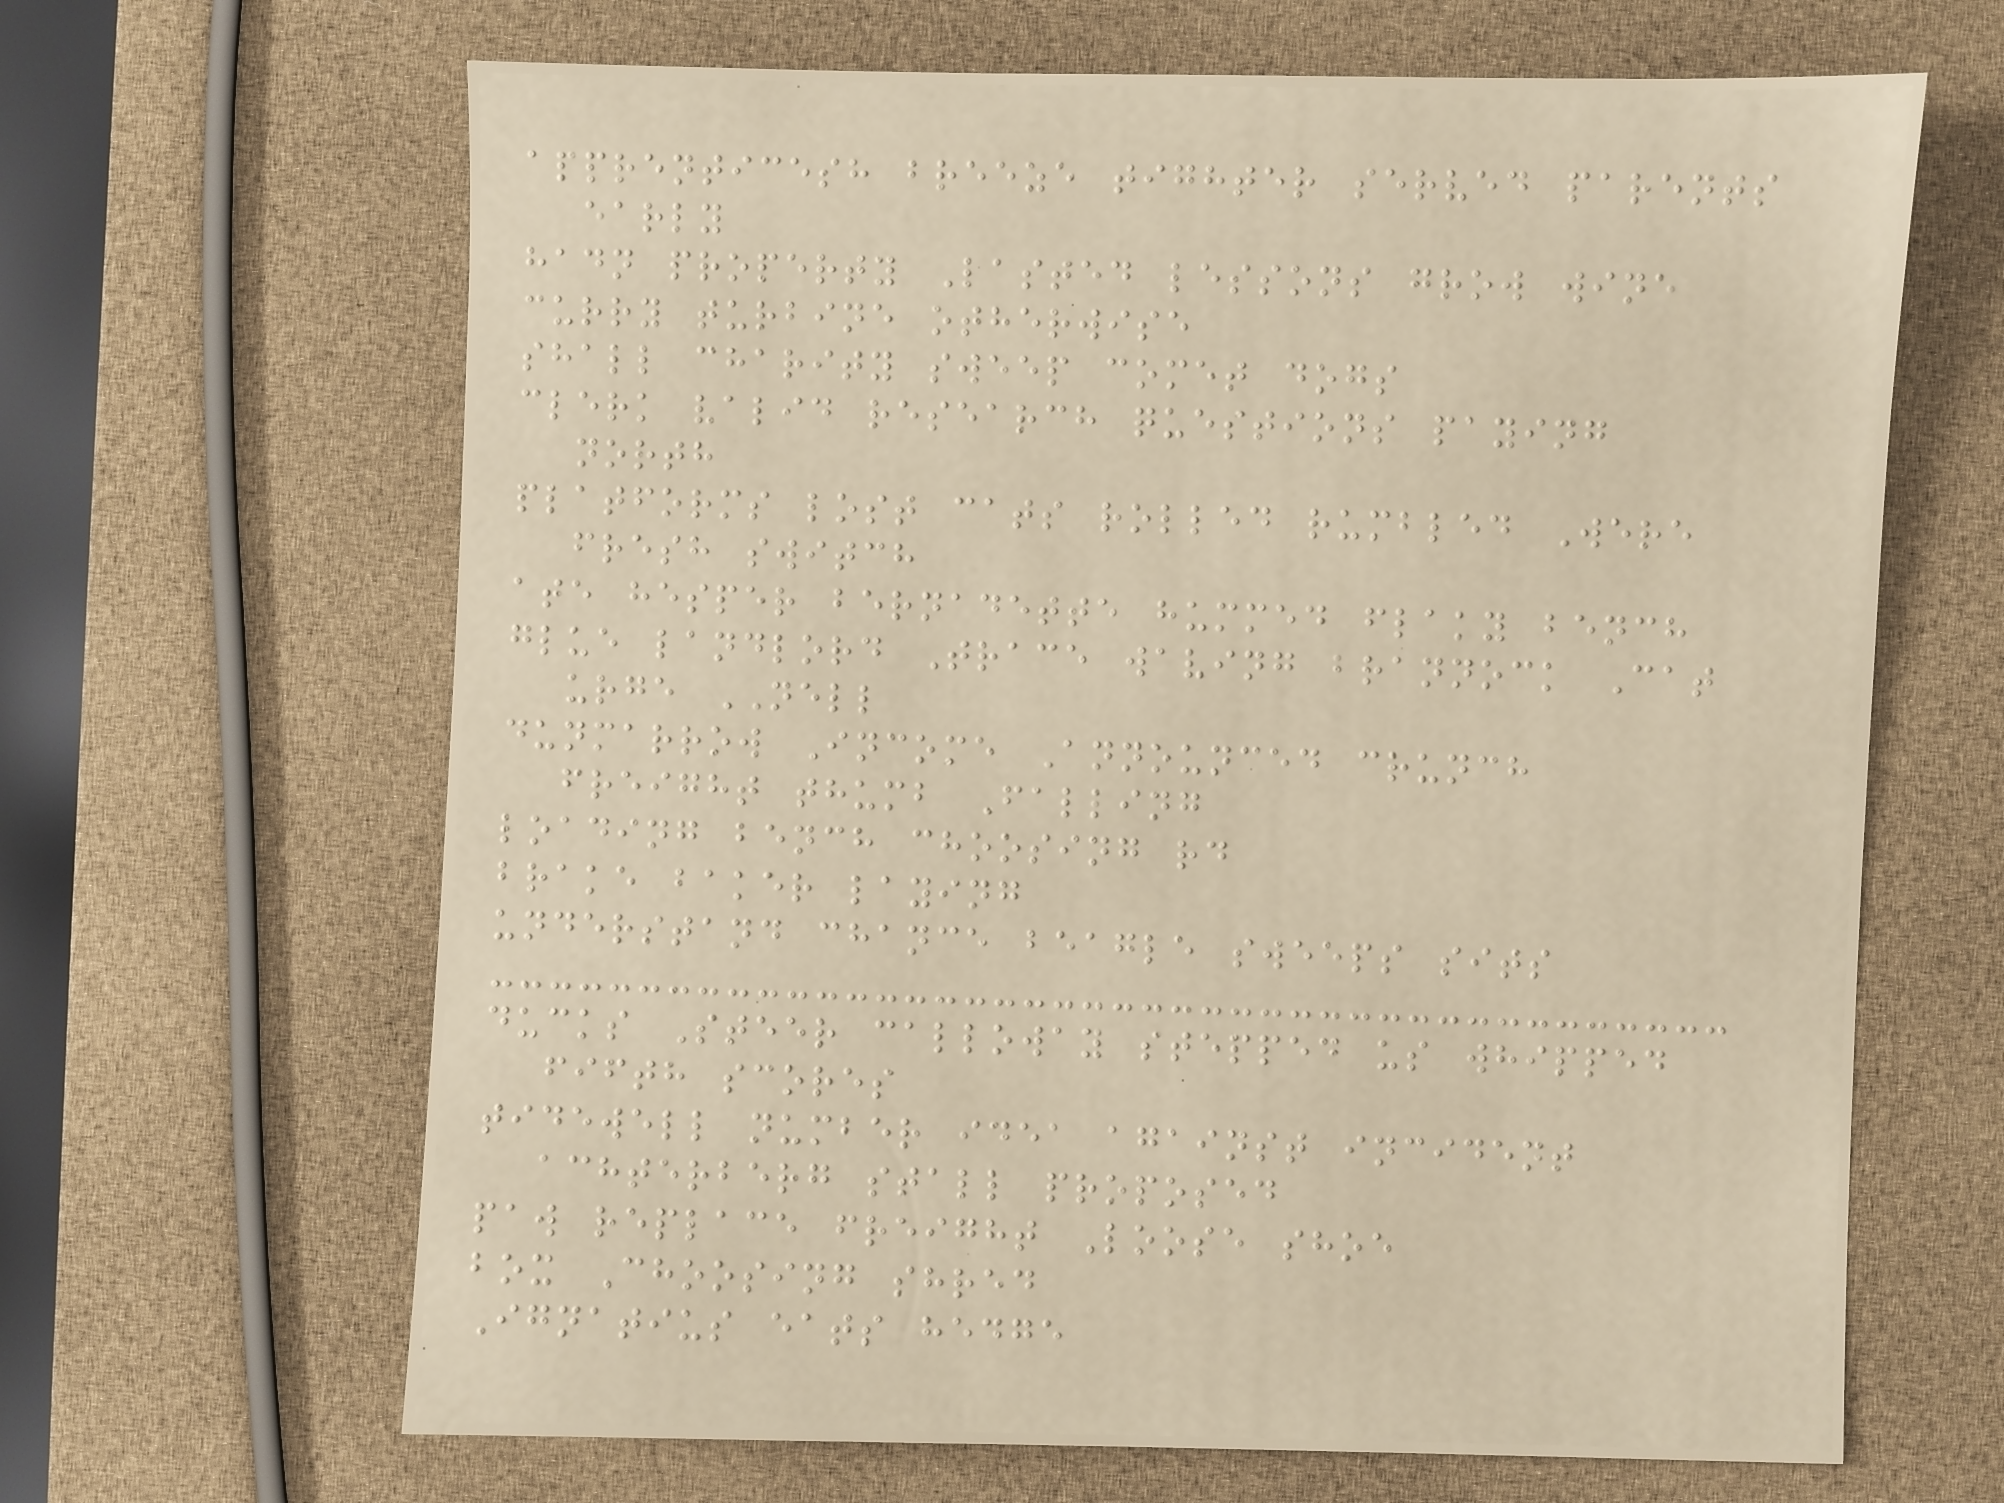apprenticesh breeze tighter served parents
early
hadn property Lasted lessons grow wine
curry turbine otherwise
shall charity sweep comet dogs
clerk valid research questions paying
north
platforms lost cats rolled rumbled Were
fresh switch
ate hesper bernadette hummed flaky bench
glue landlord Trace waving brannock Cat
urge NELL
dunmarrow Income Announced crunch
freight thumb Falling
loading bench choosing rd
brake baker laying
understand chance beagle sweeps sits
ducks Steer calloway stepped us whipped
fifth scores
tidewell number idea against incident
achterberg stall proposed
paw replace freight Loose shoe
box Choosing shred
Ignatius eats hedge
